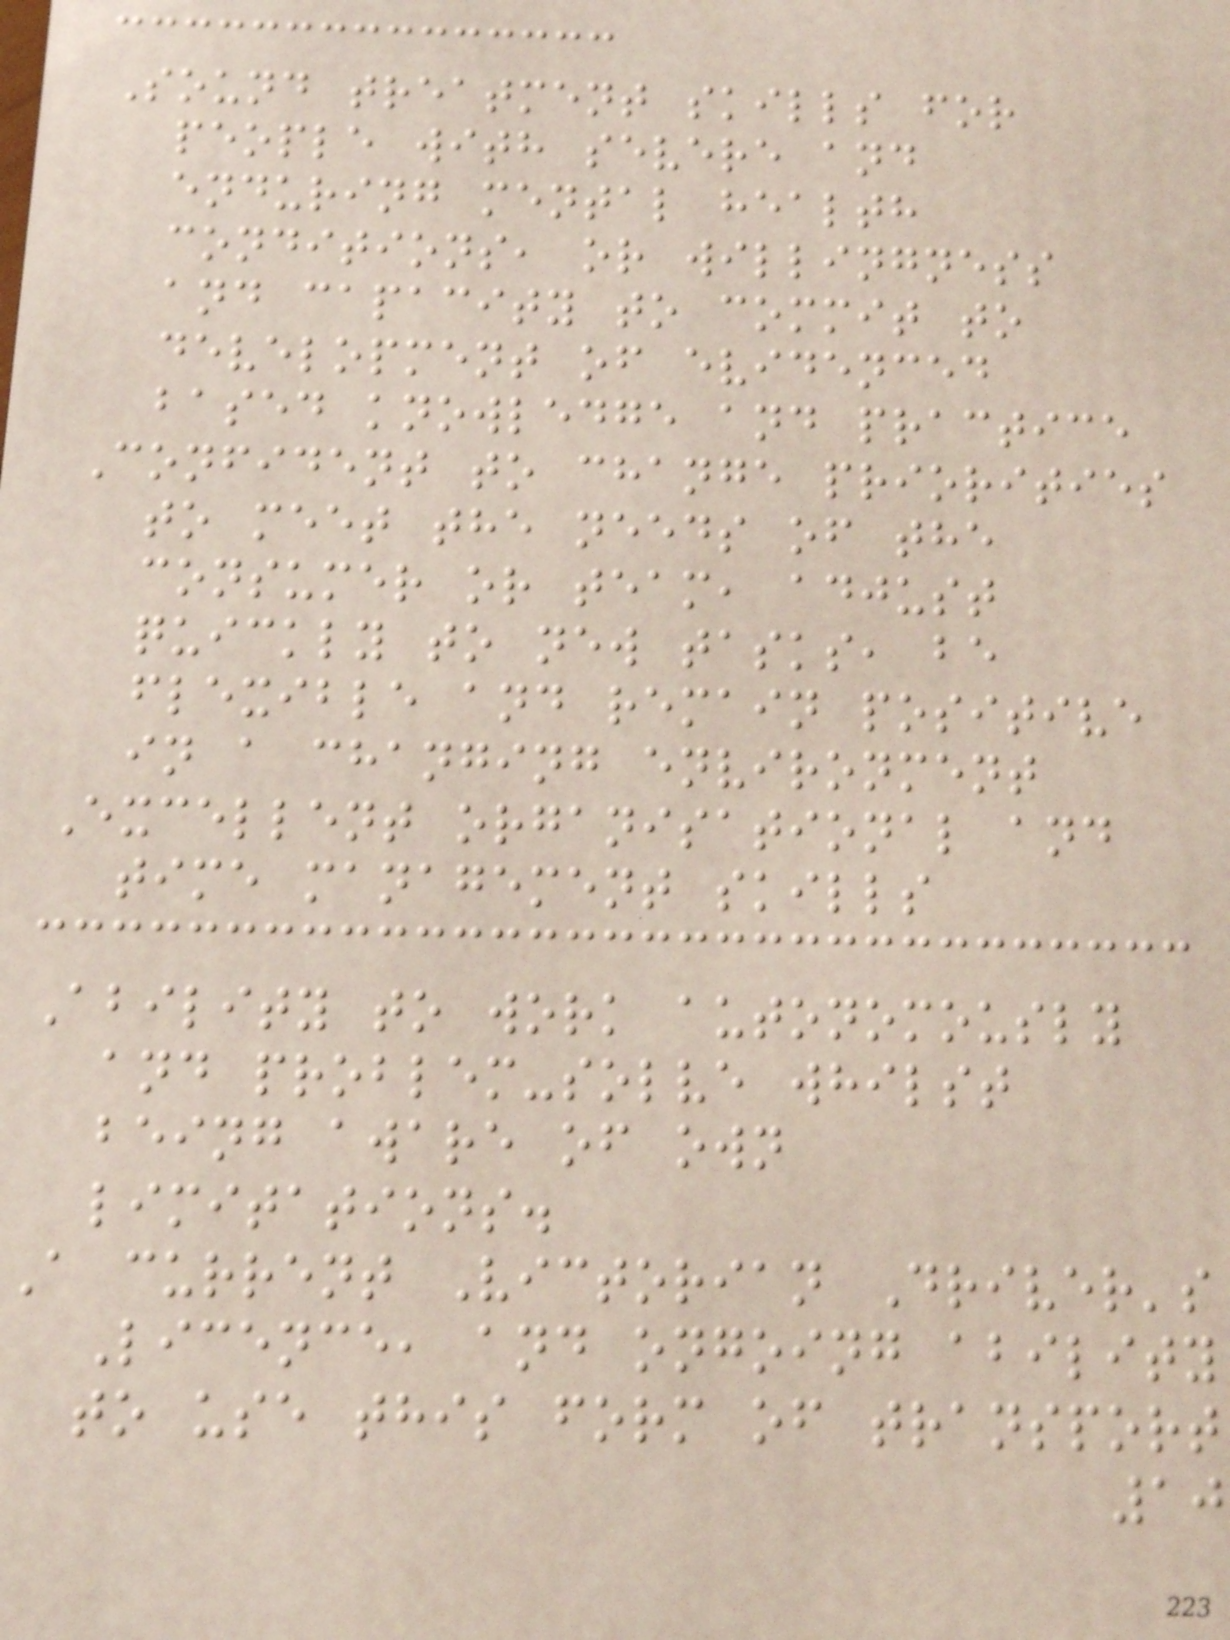Sound treatment skills for
people with severe and
enduring mental health
conditions, or willingness
and capacity to commit to
development of evidenced
based knowledge and practice
Confident to change priorities
to meet the needs of the
consumer or team, adjust
quickly to new tasks, be
flexible and remain positive
in a changing environment
Excellent organisational and
time management skills
Ability to work autonomously
and problem-solve whilst
being aware of own
limitations.
A current Victorian Driver's
Licence, and ongoing ability
to use this form of transport
10
